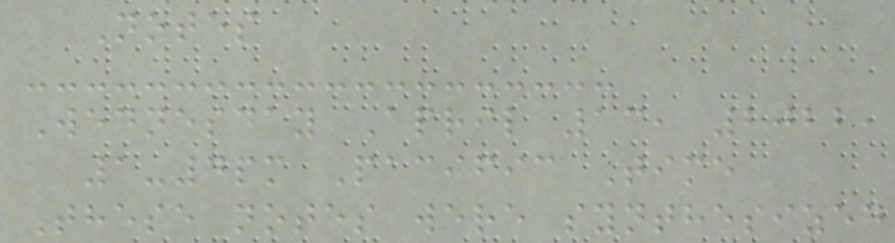Notes
Wednesday April 13, 2022,
1-4pm Pacific Time
These notes were synthesized
